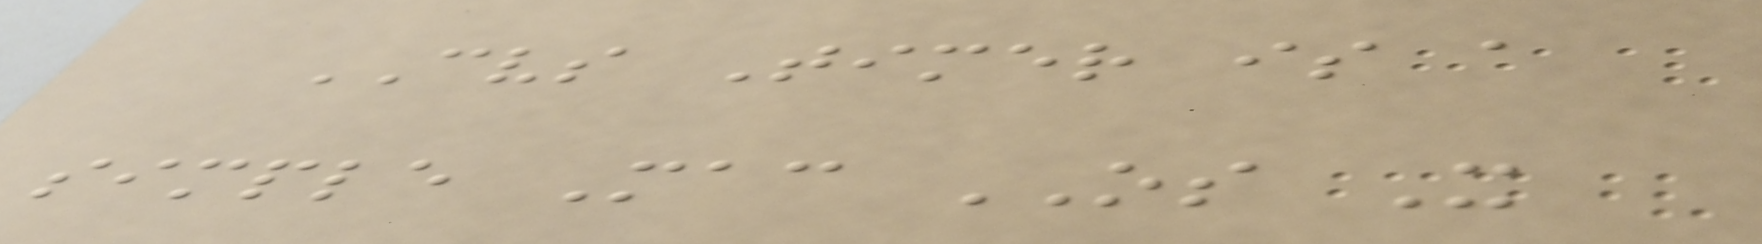CVS Timer is a
simple Mac OS X
